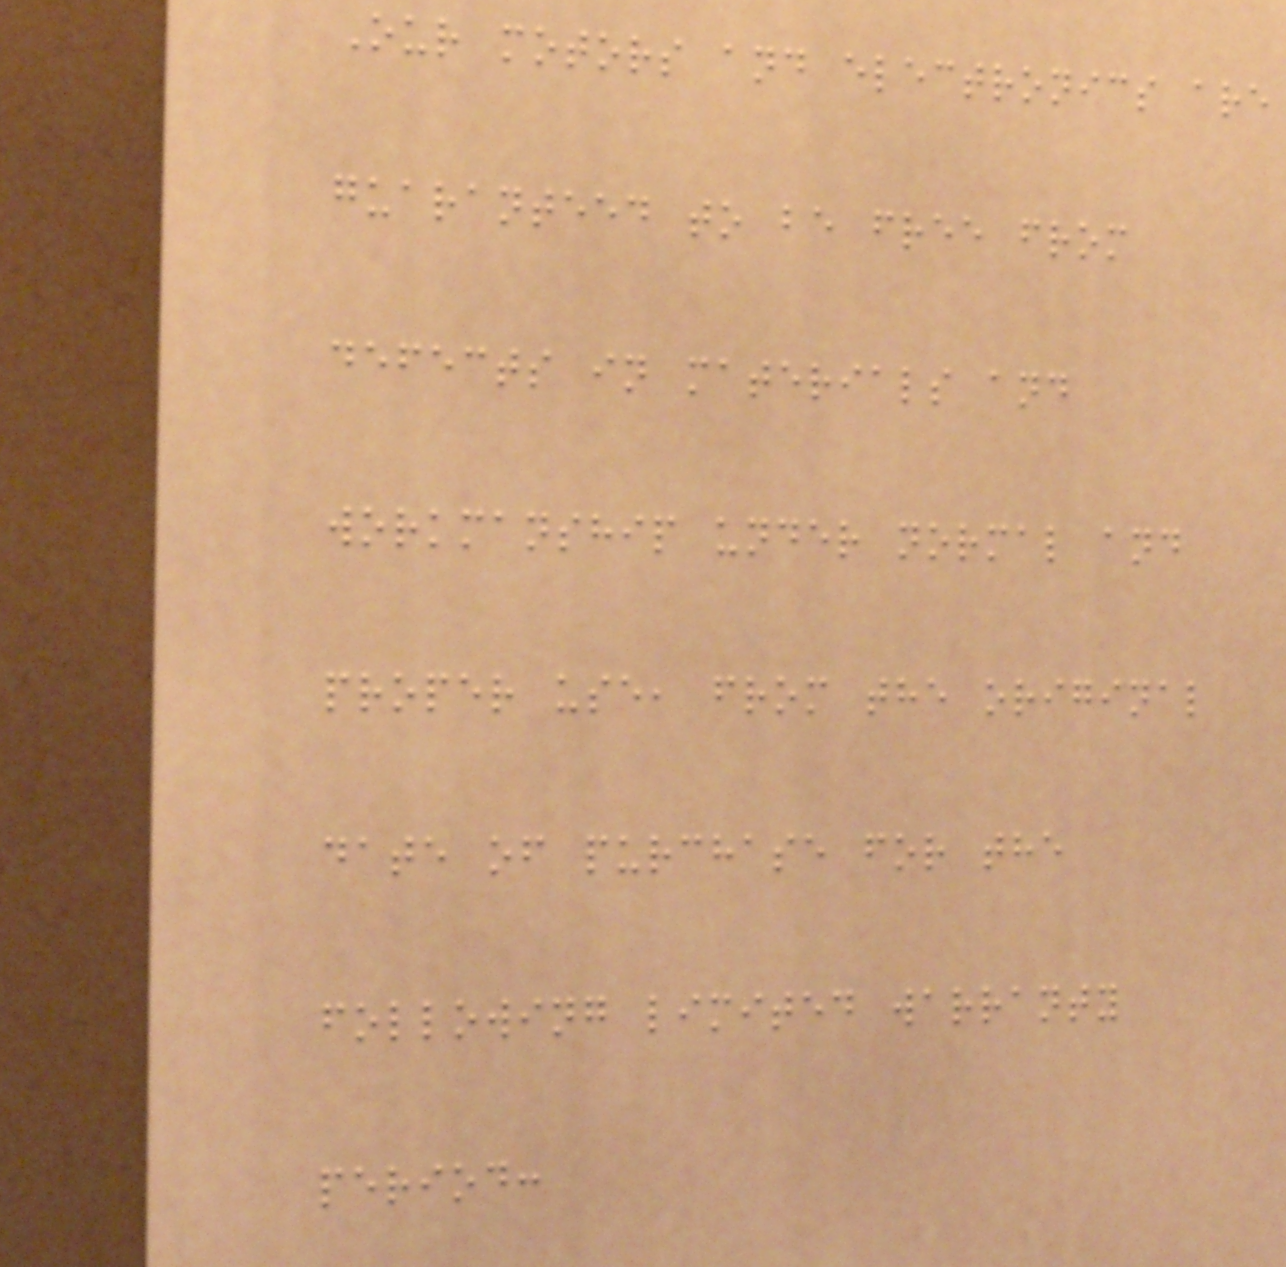Our motors and electronics are
guaranteed to be free from
defects in materials and
workmanship under normal and
proper use, from the original
date of purchase for the
following limited warranty
period:
